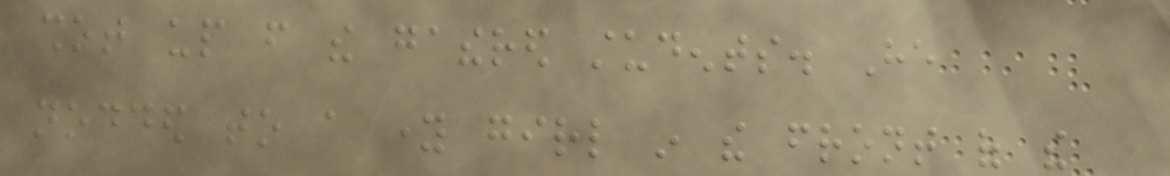shot up from the gathered students. He
nodded to a young girl in the front of the
